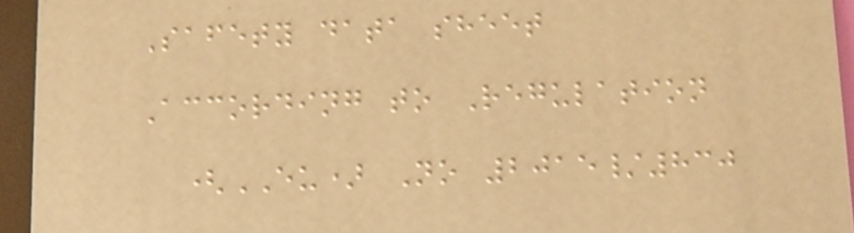Safety data sheet
According to Regulation
(EU) No 2015/830
